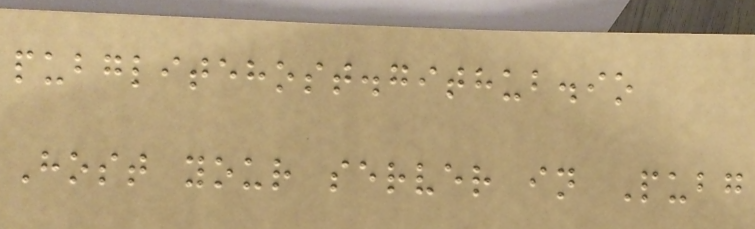pubglitehost.github.io
Host your server in Pubg
